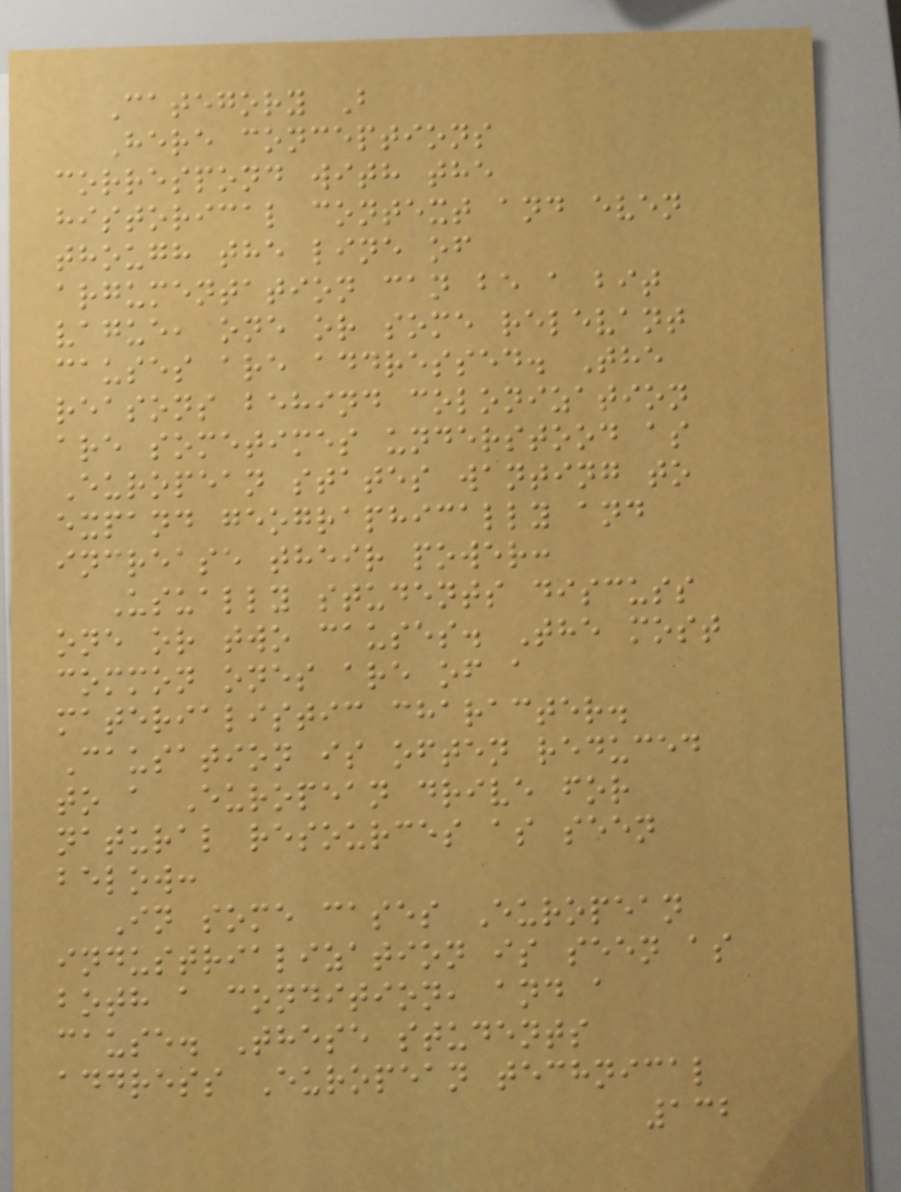Category B
Here conceptions
correspond with the
historical context and even
though the line of
argumentation can be a bit
vague, one or some relevant
causes are addressed. The
reasons behind colonization
are sometimes understood as
European states wanting to
expand geographically and
increase their power:
Usually students discuss
one or two causes. The most
common ones are of a
materialistic character.
Causation is often reduced
to a European drive for
natural resources as seen
below:
In some cases European
industrialization is seen as
both a condition, and a
cause. These students
address European technical
132
